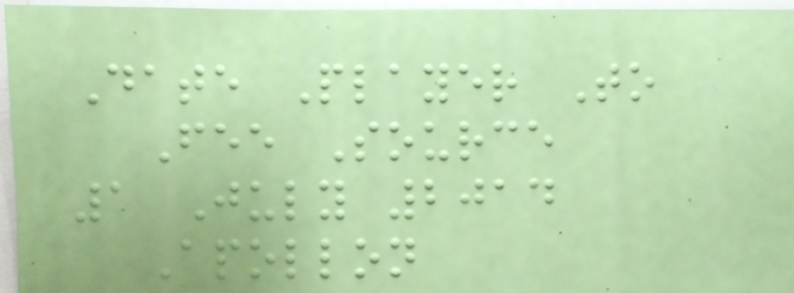Date Player To
Fee Source
1 July 2014
Apollon
